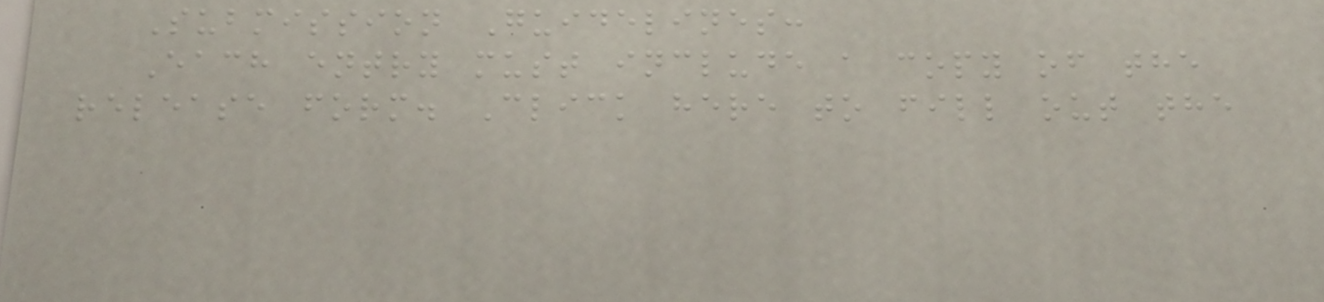Submission Guidelines:
Each entry must include a copy of the
release form. Click here to fill out the
